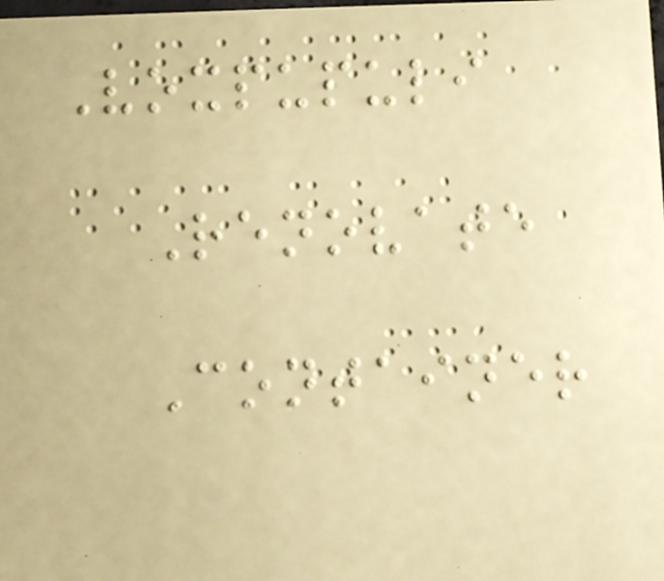Voxpupuli
Renovate
Container
